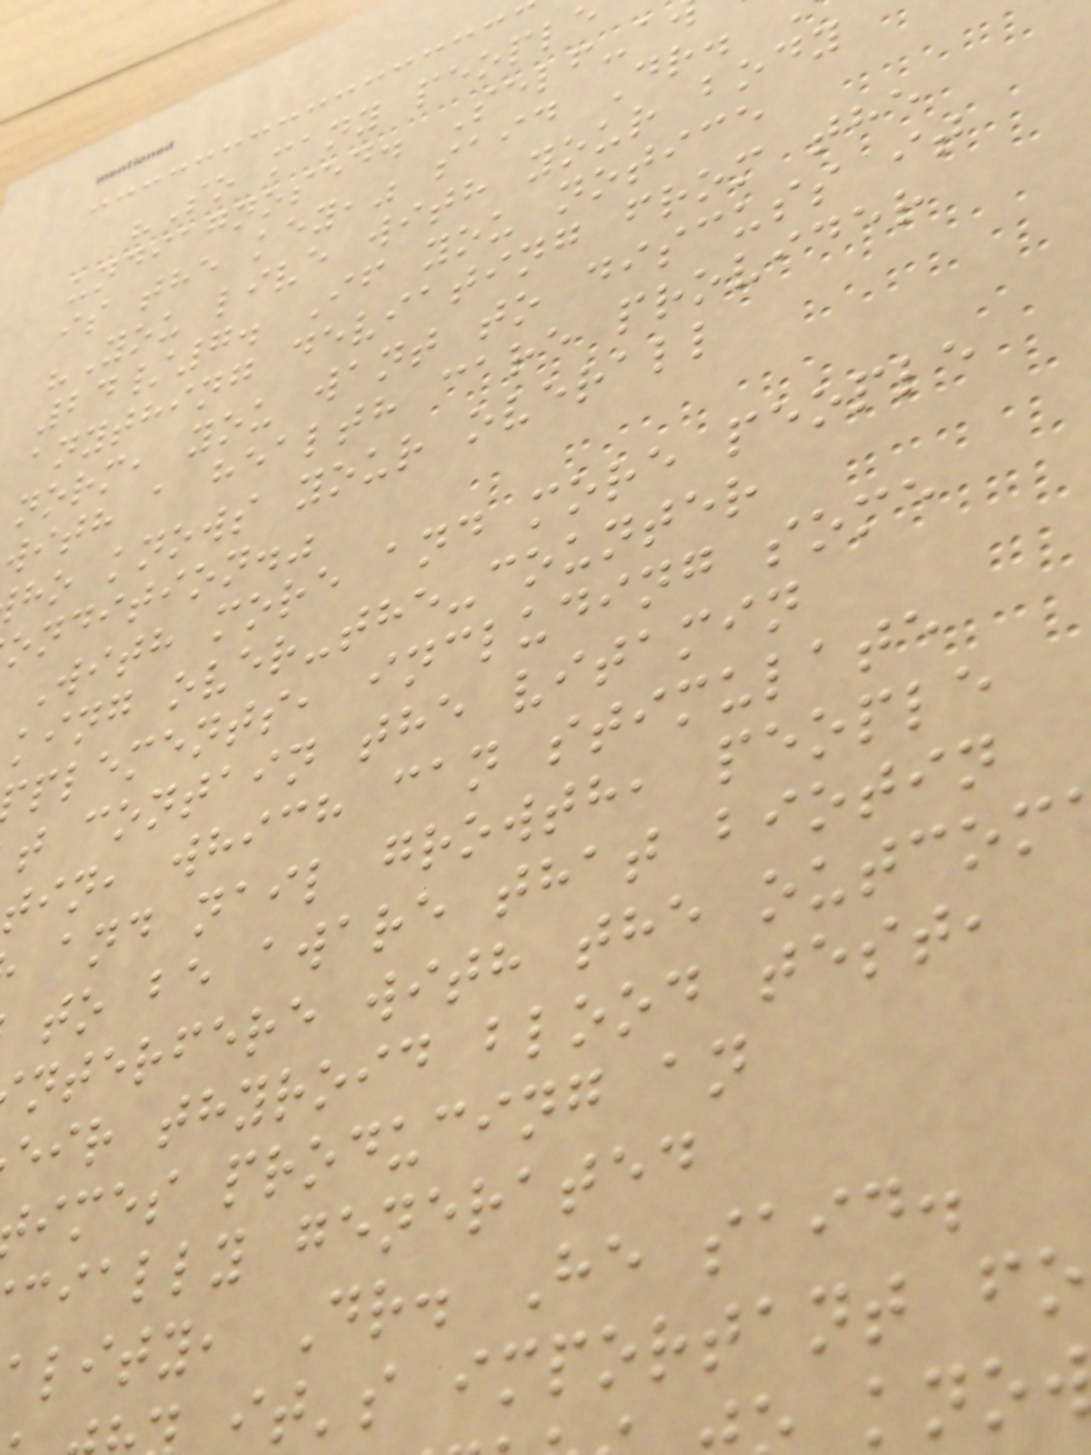"So many peopl
undiagnosed. Self-a
is the key," said Dr.
"You live with your body
24/7. If you notice
anything deviating from the
norm, you want to discuss it
with a health care provider
ho knows your overall
ondition."
With more and more people
king over-the-counter
plements, including some
t contain the vitamin
tin, which can stimulate
and nail growth, people
to be aware that biotin
nterfere with the outcom
eir thyroid blood test,
imes producing an
cially generated
ality, Dr. He said.
it's important fo
